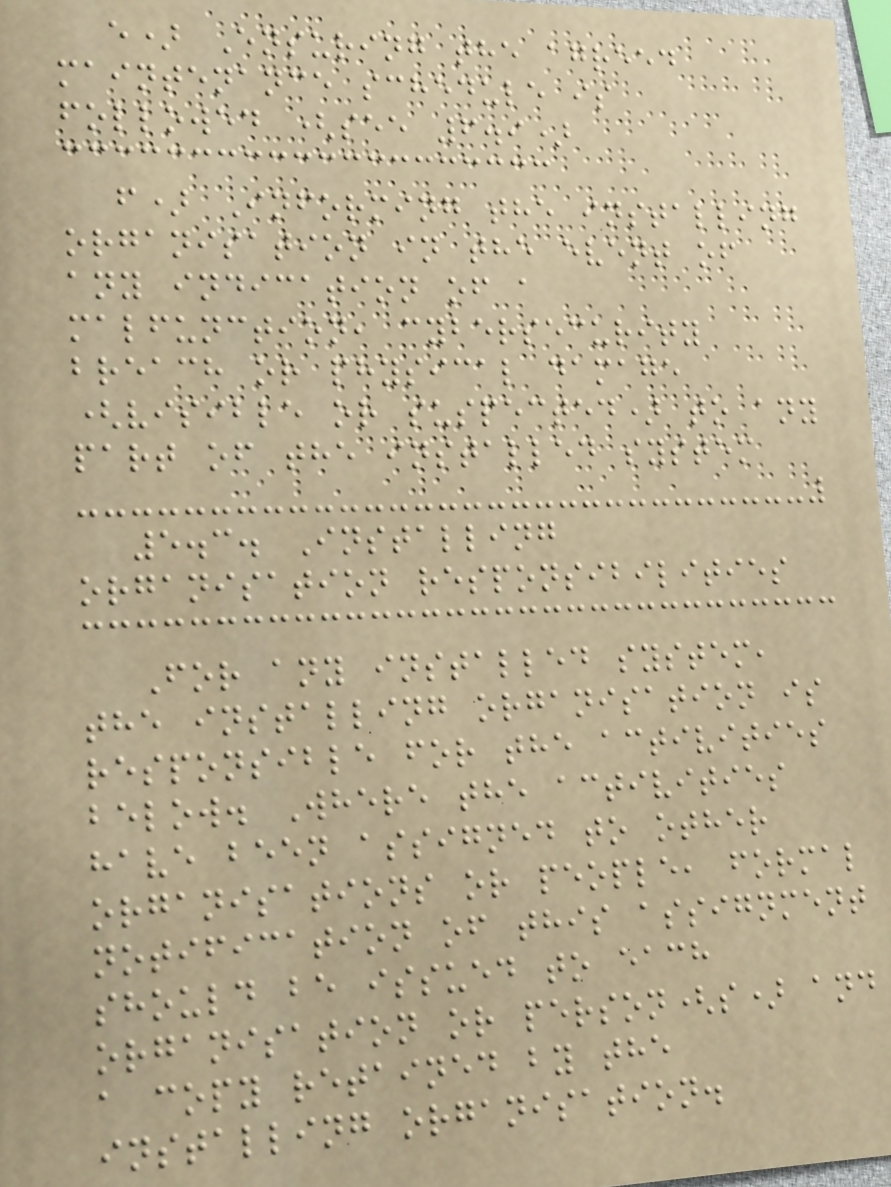e) Ensuring the agreed
maintenance schedule is
followed (see 6.9)
f) Informing the installing
organisation in the event of
any indication of a
malfunction, cybersecurity
breach or physical damage
(visible or suspected) to any
part of the installed system
5.3. Installing
organisation responsibilities
For any installed system,
the installing organisation is
responsible for the activities
below. Where the activities
have been assigned to other
organisations or people, formal
notification of this assignment
should be issued to each
organisation or person(s) and
a copy retained by the
installing organisation.
